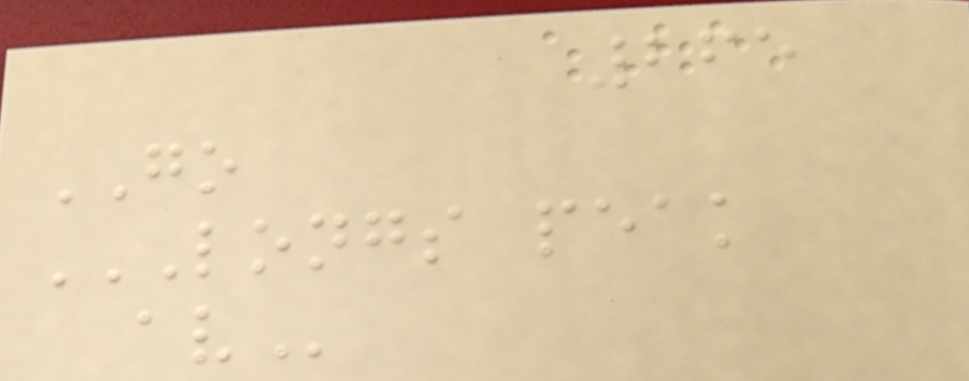265
GO
LONGS PEAK
AV
